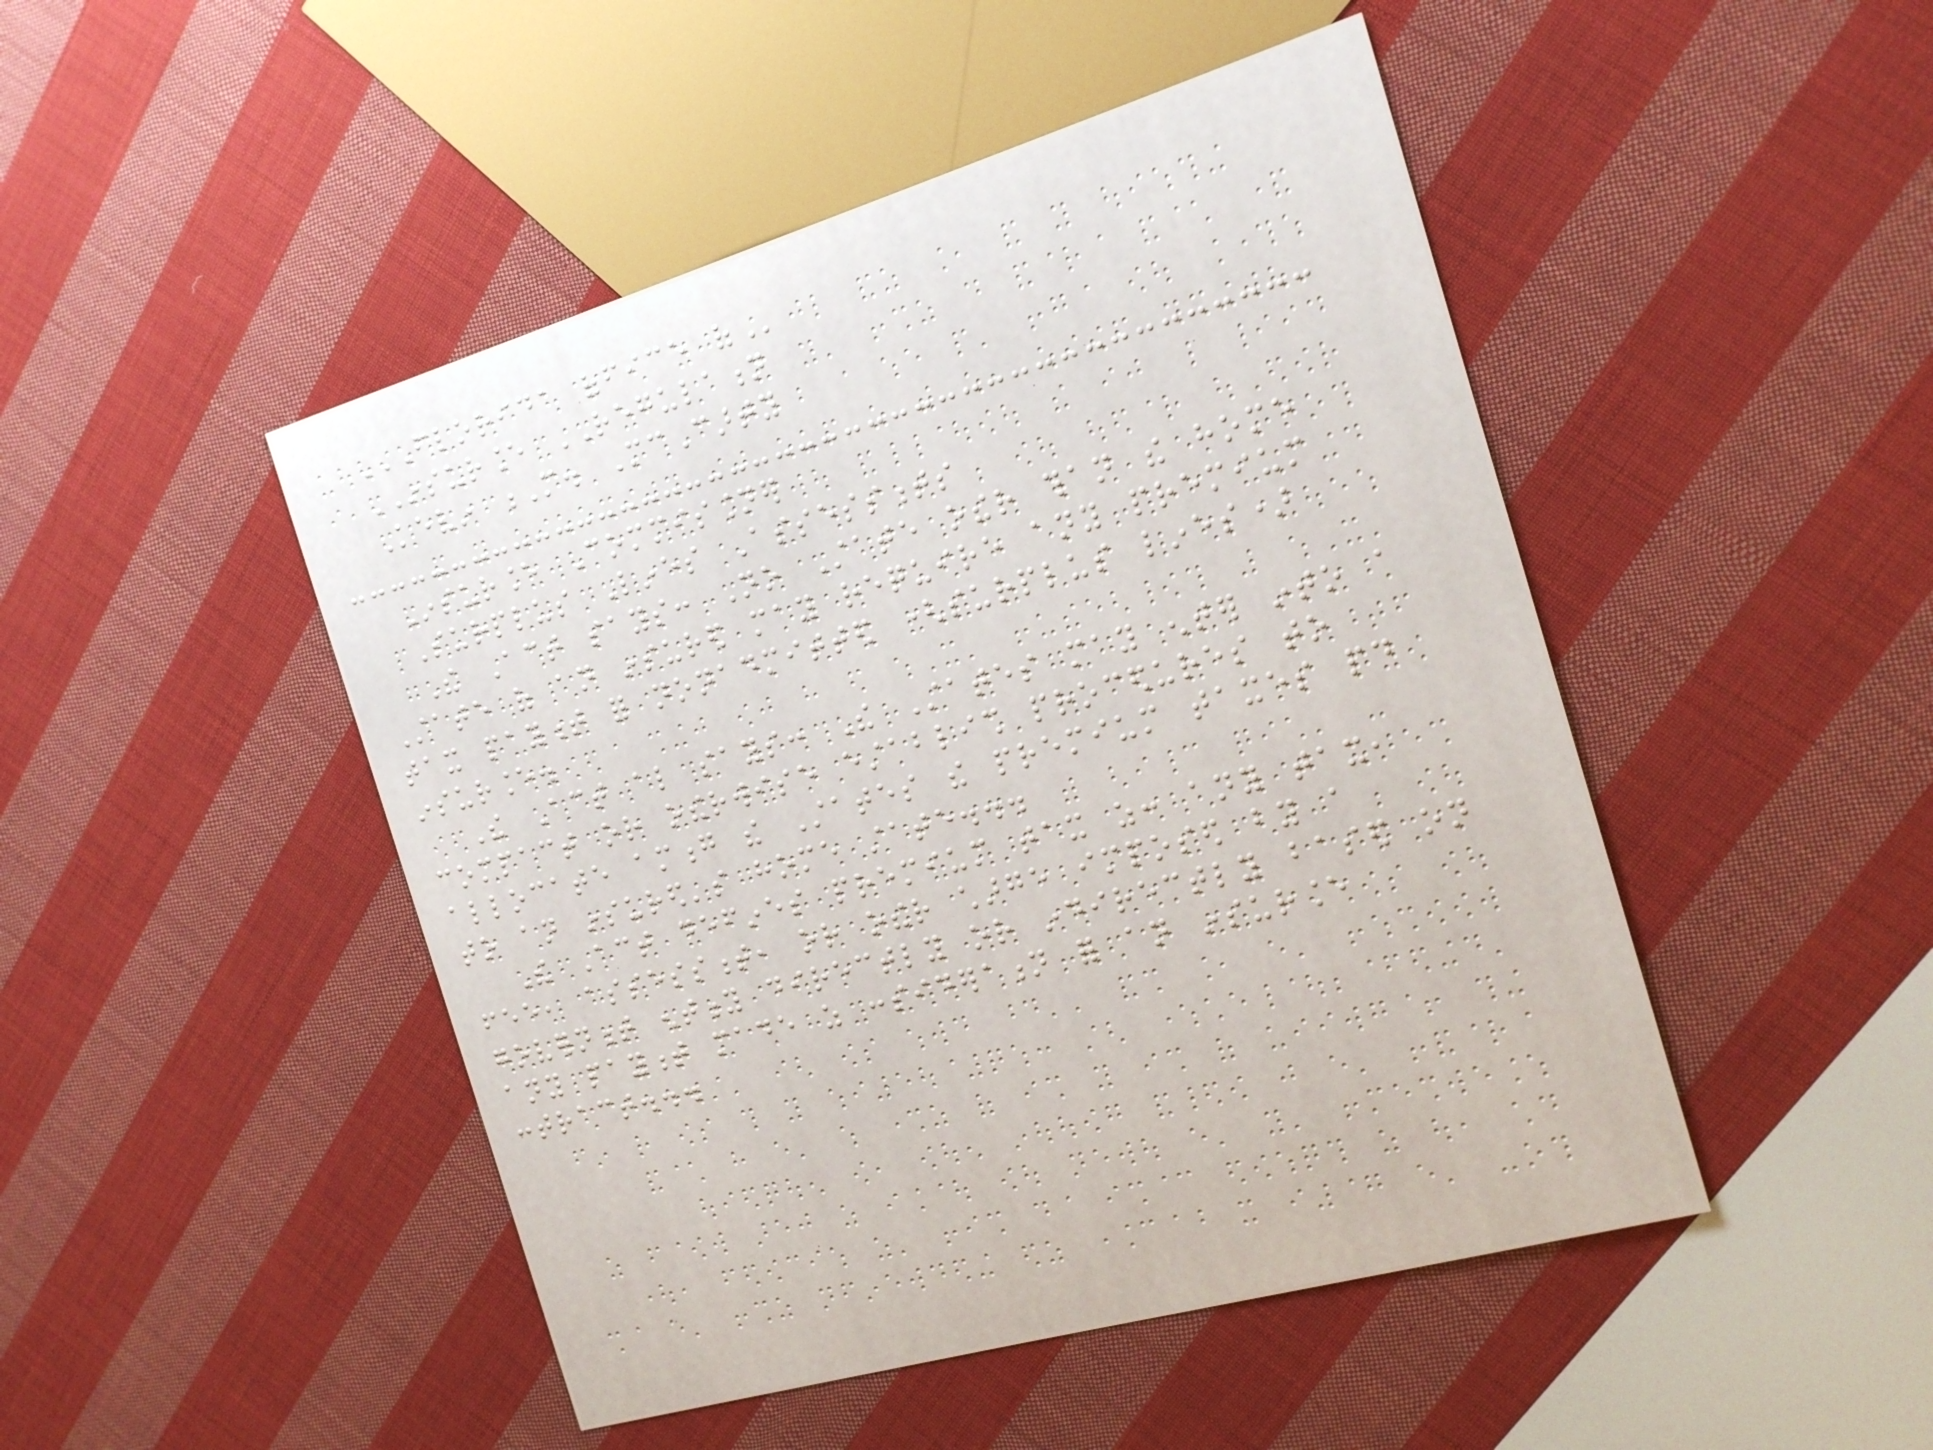FLORIDA OFFICE OF
INSURANCE REGULATION
Kevin M. McCarty
Insurance Commissioner
Surplus Lines Assessments
The Act says: No State other than the home
State of an insured may require any premium
tax payment for nonadmitted (surplus lines)
insurance.
The Act also says: The States may enter into a
compact or otherwise establish procedures to
allocate among the States the premium taxes paid
to an insured's home state...
The Act defines premium tax as: any tax,
fee, assessment, or other charge imposed by a
government entity directly or indirectly based on
any payment made as consideration for an insurance
contract...
